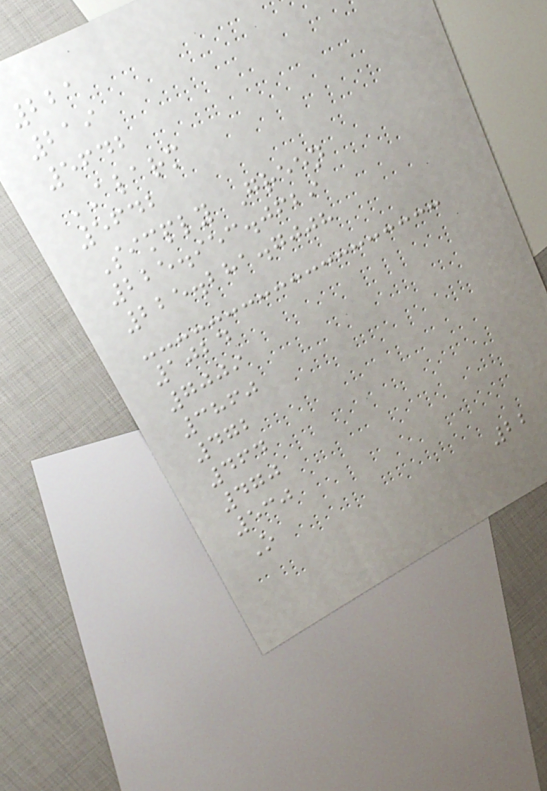221
219
5642
ALARM
5642
Simply Green
225.953.0629
225.281.7008
1024
7009
3860
472
464
470
530
O
22
